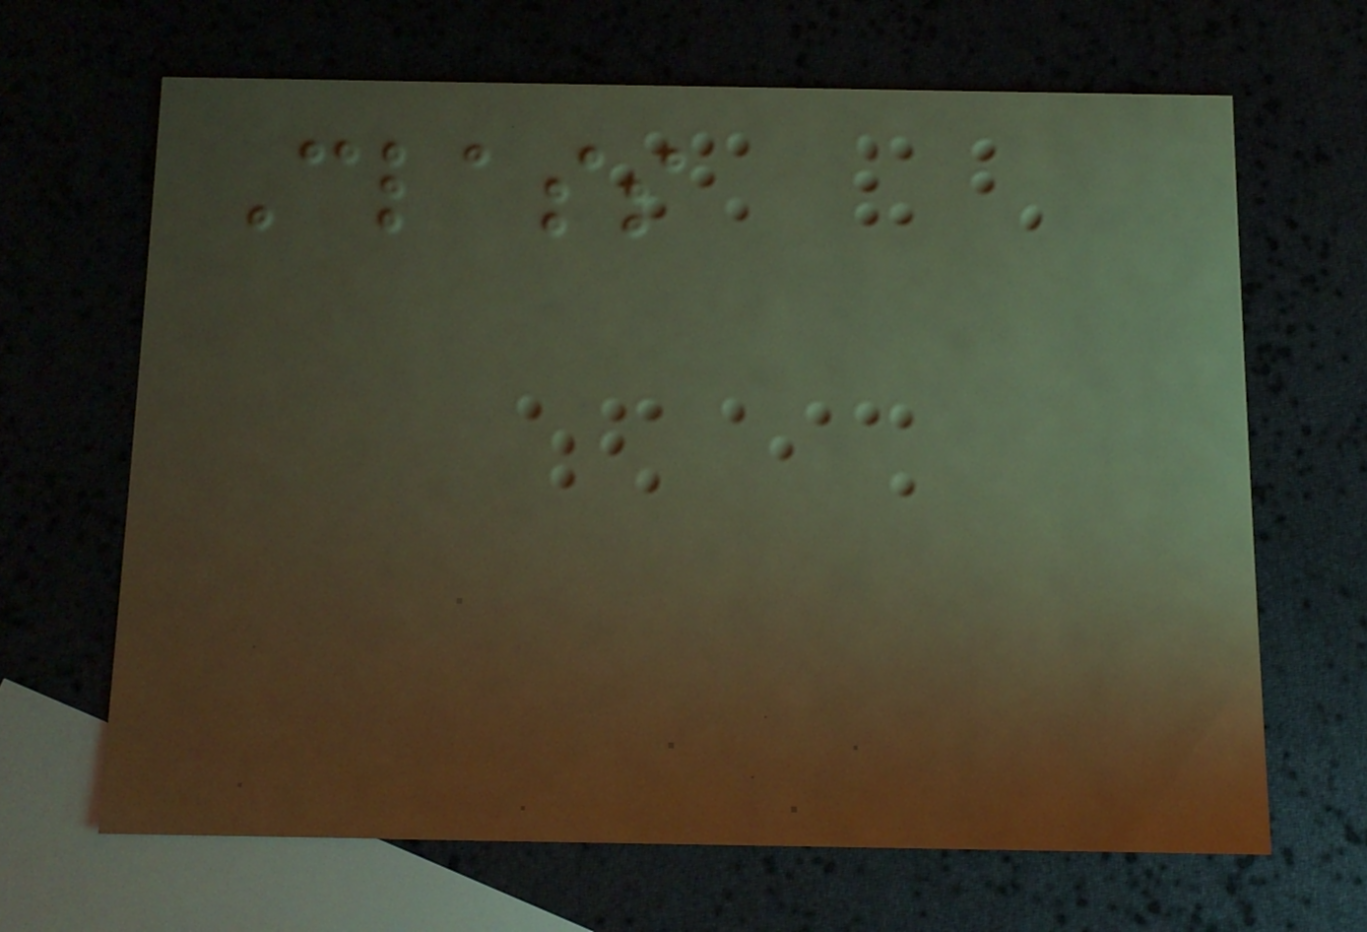Class
